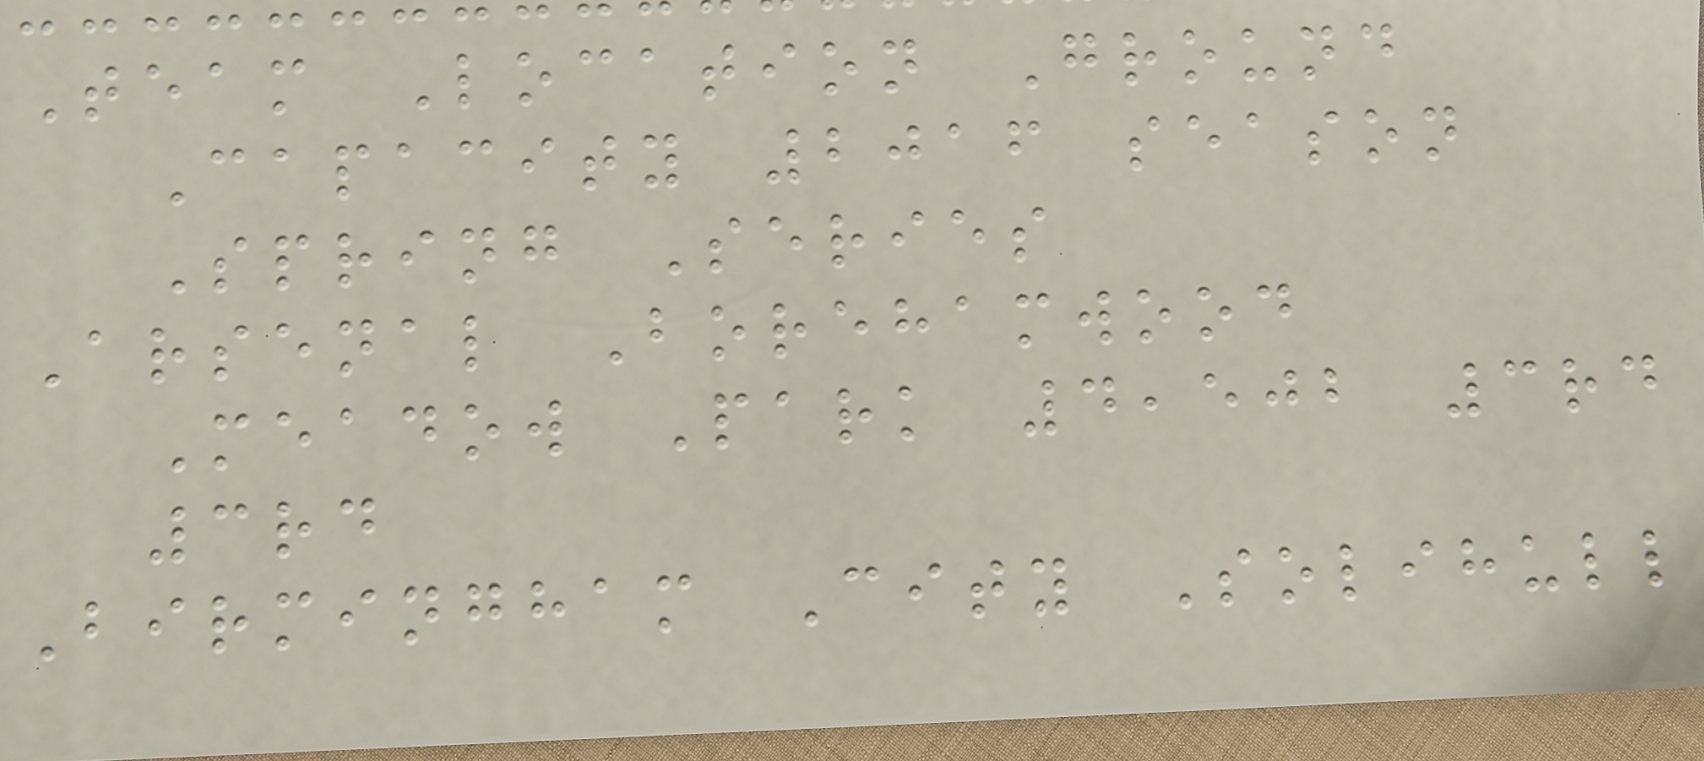Team Location Ground
Capacity 2016 season
Spring Series
Arsenal Borehamwood
Meadow Park 4,502 3rd
3rd
Birmingham City Solihull
